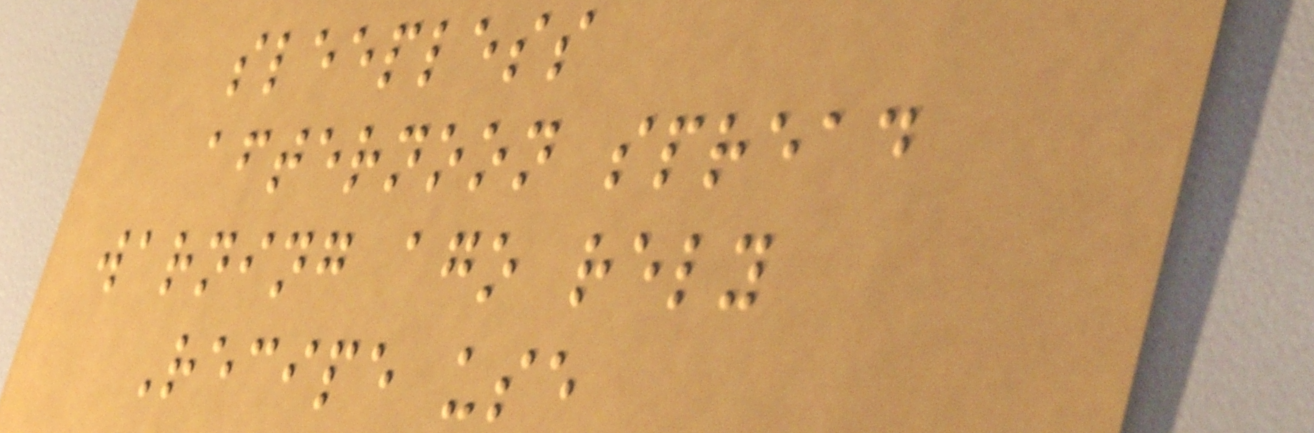sleepless
afternoon spread
warning ago rely
Recipe use
